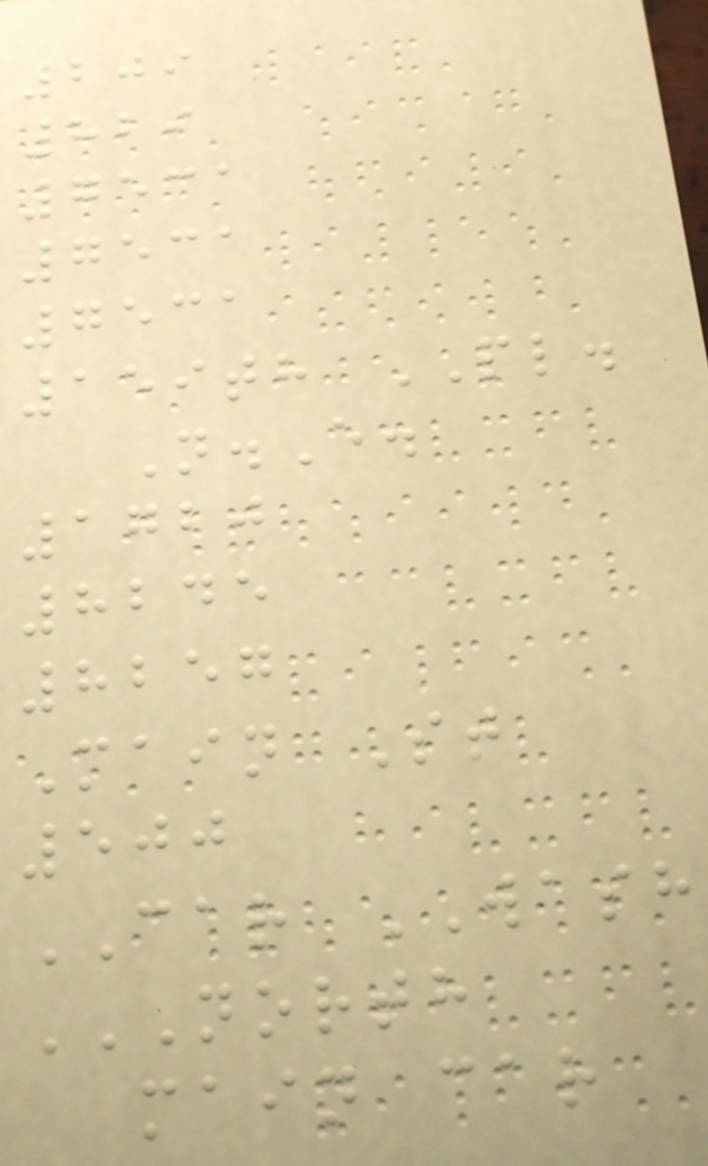209
829
7531
7531
7531
159th PL.
N.E.
1720
8245
8257
Main St
500
CAR WASH
NORTH
MAIN CAR
